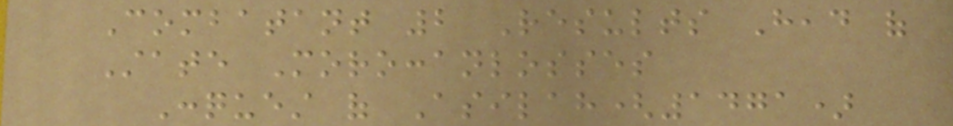Combatant 2 Results Head of
State Moroccanlosses
Conquest of Asilah(1471)
